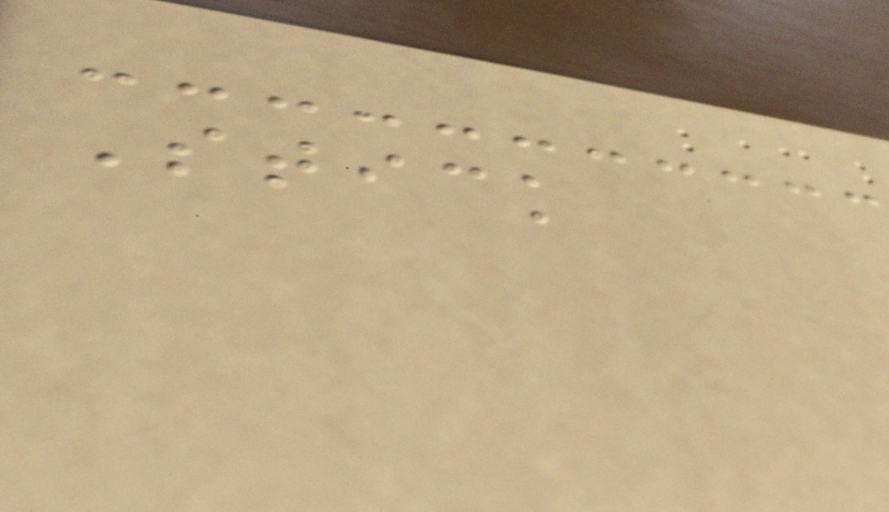Stick
